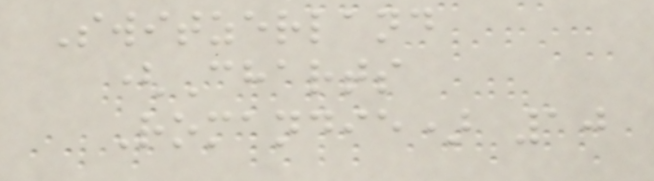Switzerland
(Charts
Romandie) 10
